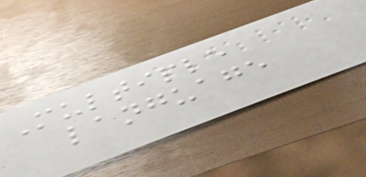Multiple
language
